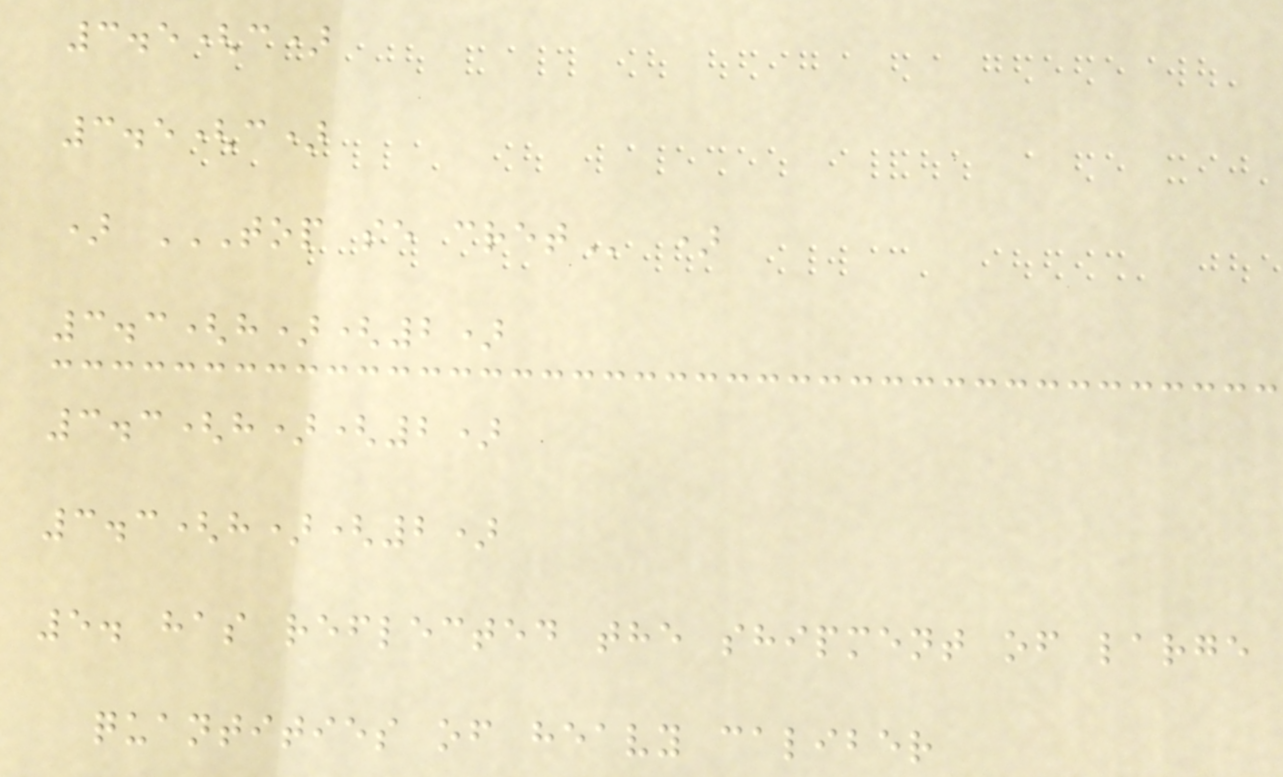3.5(c)
3.5(c)
) TOP SE CRET )
3.3(h)(2)
3.3(h)(2)
3.3(h)(2)
5. has reflected the shipment of large
quantities of heavy caliber
